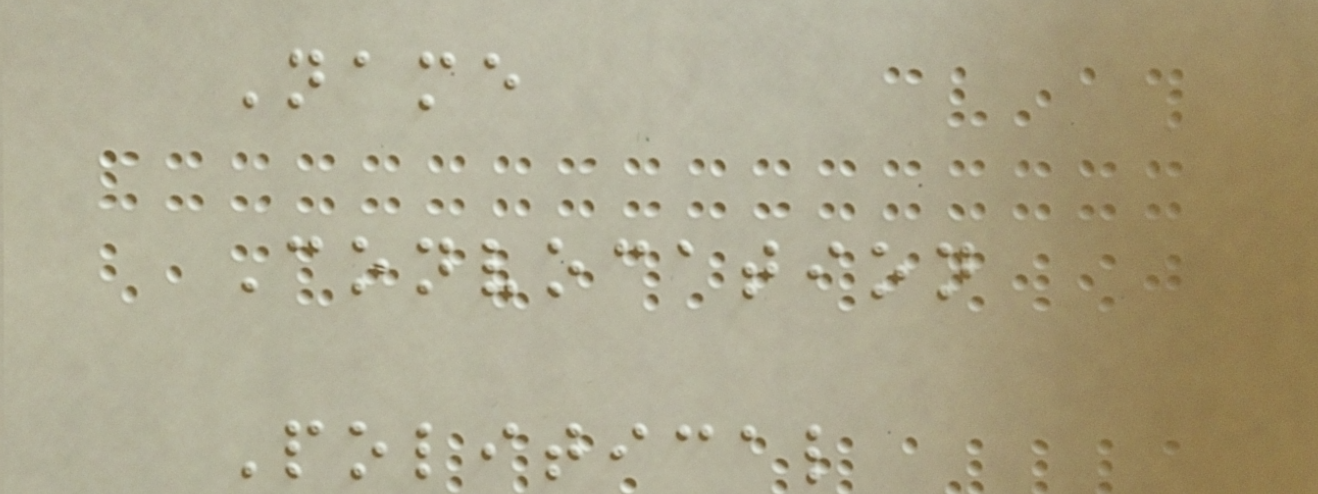Name
Convocation
Political
